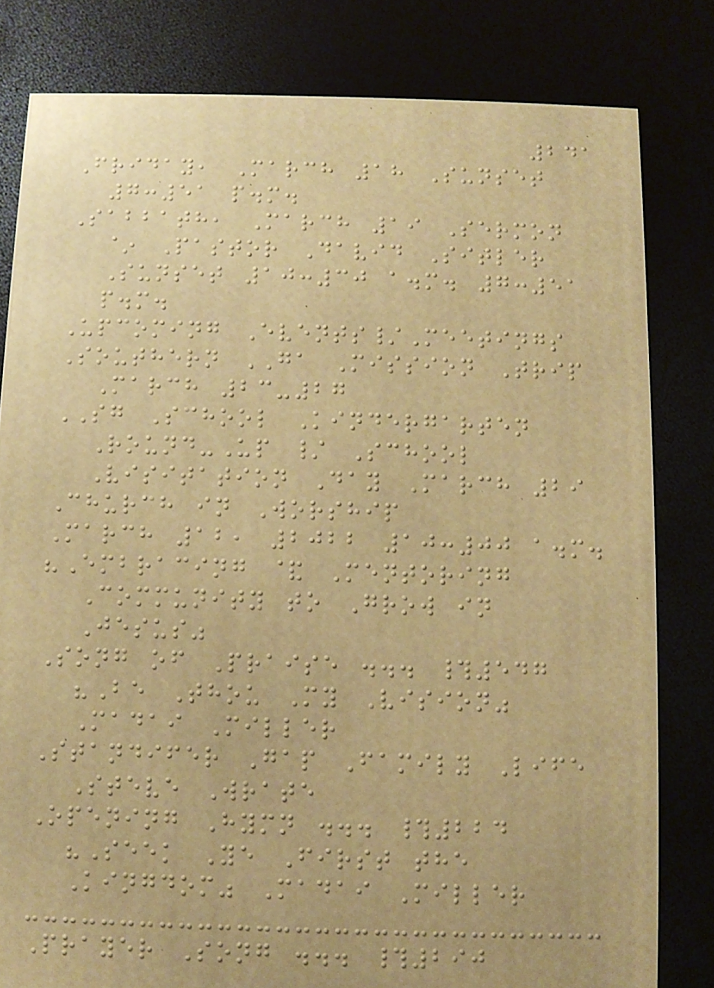241
Friday, March 18 Sunset
7:51 p.m.
Sabbath, March 19 Sermon
~ Pastor David Sitler
Sunset 10:30 a.m. 7:51
p.m.
Upcoming Events/Meetings
Southern GA Mission Trip
March 23-27
SG School Kindergarten
Round-Up / School
Visitation Day March 29
Church in Worship
March 12, 2022 10:00 a.m.
"Embracing & Mentoring
Community to Grow in
Jesus"
Song of Praise ... #547
"Be Thou My Vision"
Madai Miller
Standifer Gap Family Life
Steve Wrate
Opening Hymn ... #224
"Seek Ye First the
Kingdom" Madai Miller
Prayer Song ... #290
